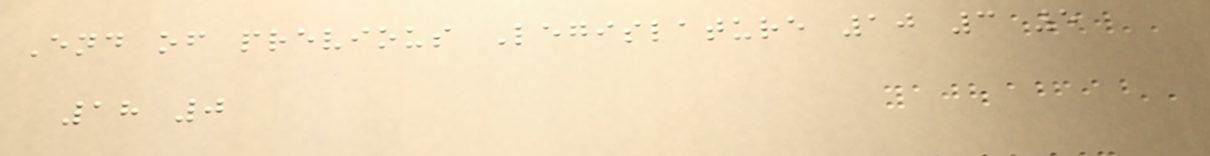End of previous Legislature 10 3 5
18 0
